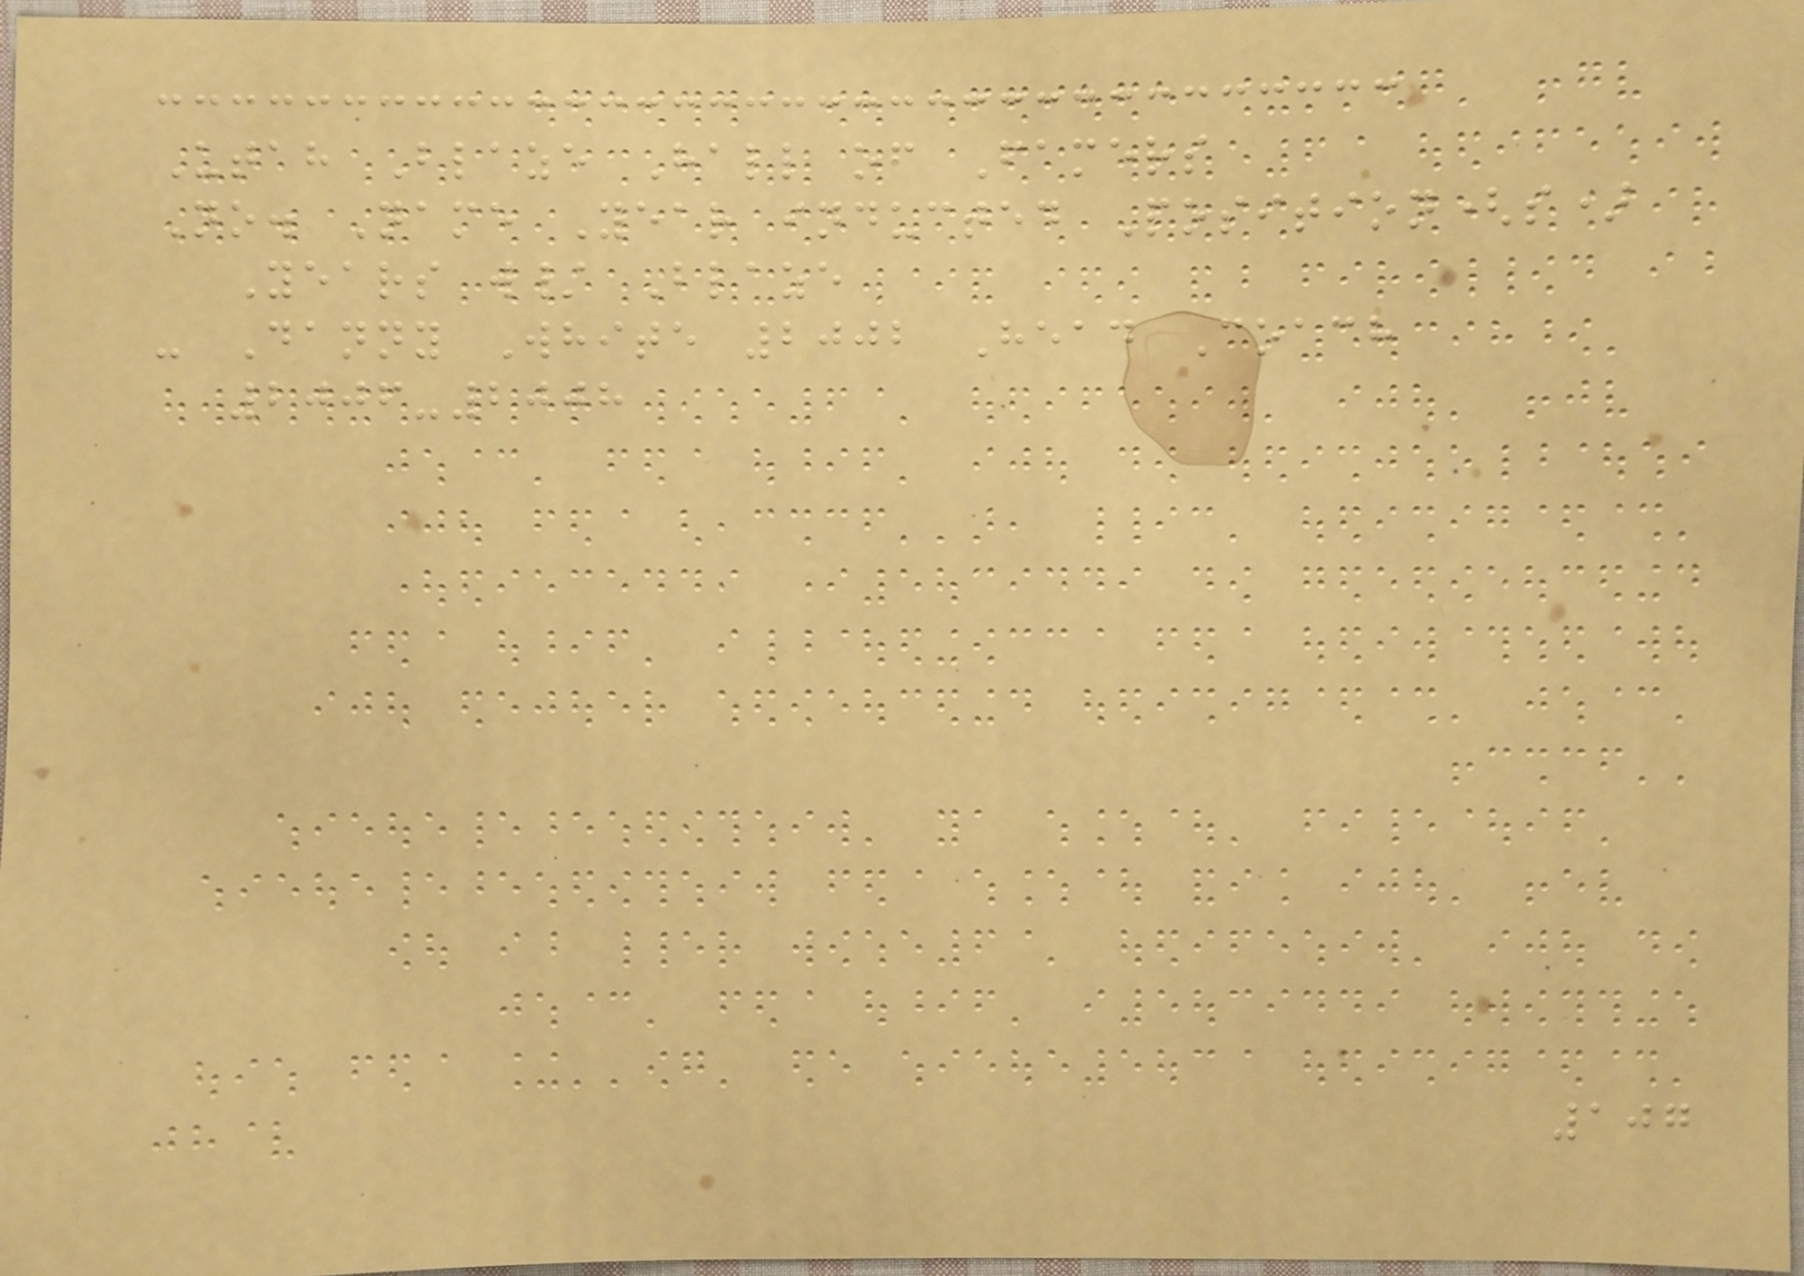Utah Blaze Hall of Famers
No. Name Year inducted Position(s)
Years w/ Blaze
- Danny White 2002 Head Coach
2006-2008
107
